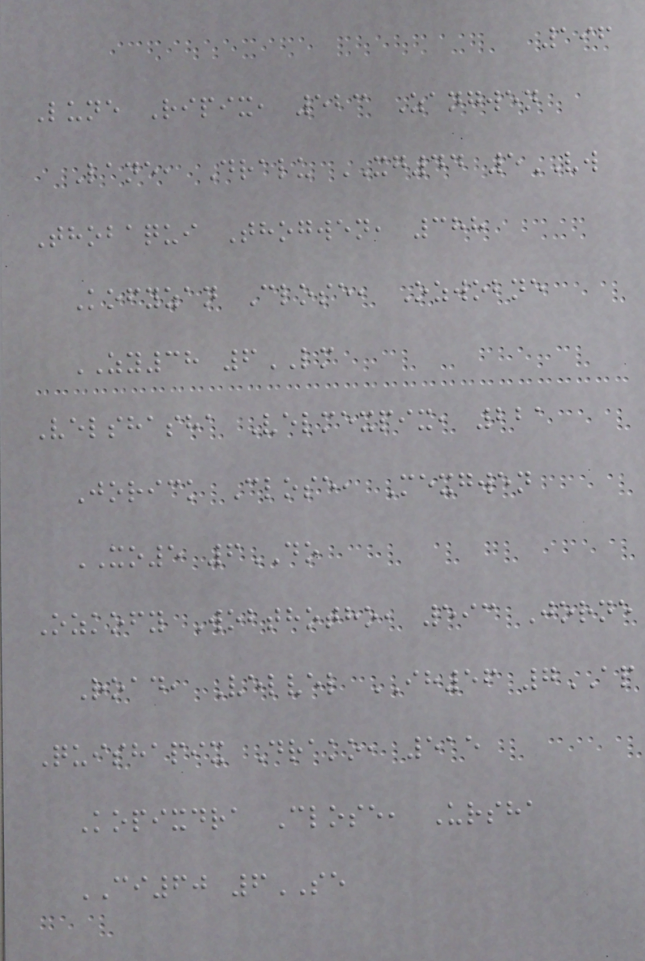196
Lune Ripix, 523 Zangwen
Lane, Dralu XG44 5VW
Thobaqui Thogwen, 388
Kofyzan Close, Ozwobne
ZY38 6LM
Velshasha Velmexpix, 221
Jorick Close, Mexgwen
XO5 6DO
Ozkofy Wobthotho, 593 Jorne
Road, Velvel IH56 7AP
Quishapix Drako, 515
Kopixdra Close, Ursha
CI60 6SE
